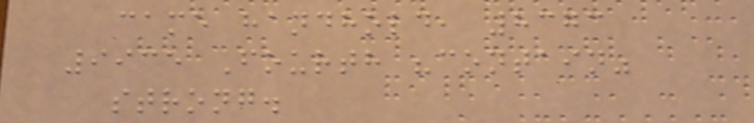came handhold, 8373
9935 Fourth "contain"
strong.
